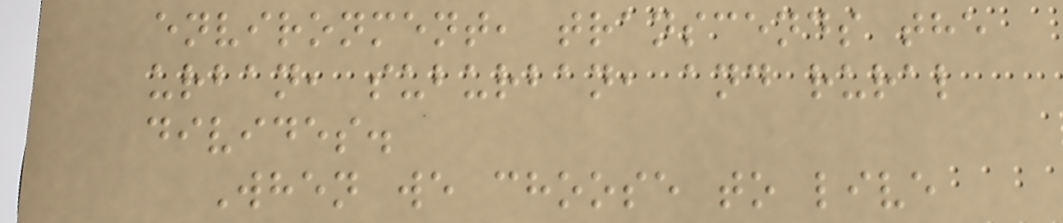environment, transcends the
urban, suburban, and rural
divides.
When we choose to live
